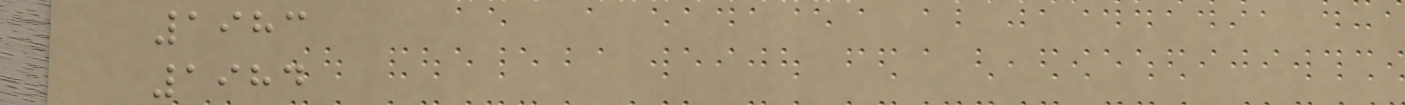1983
1984
